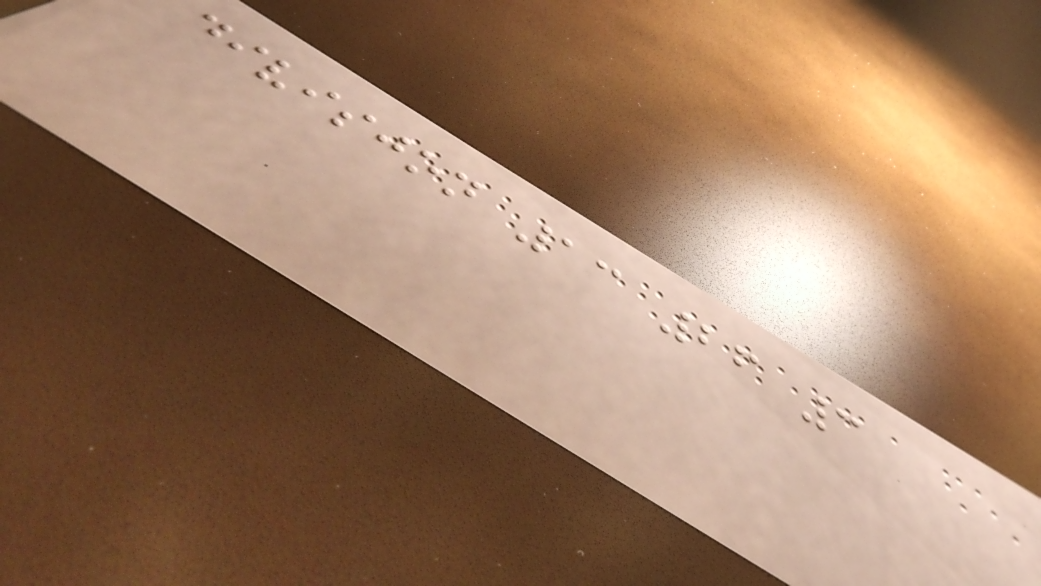divisjon 13 26 3
